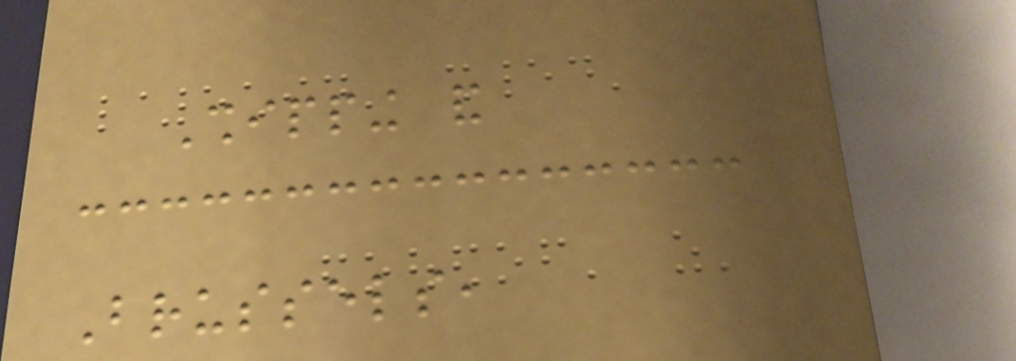Shipping and
Brussels,
